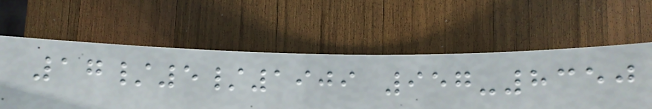17/5/1909 957-8350
